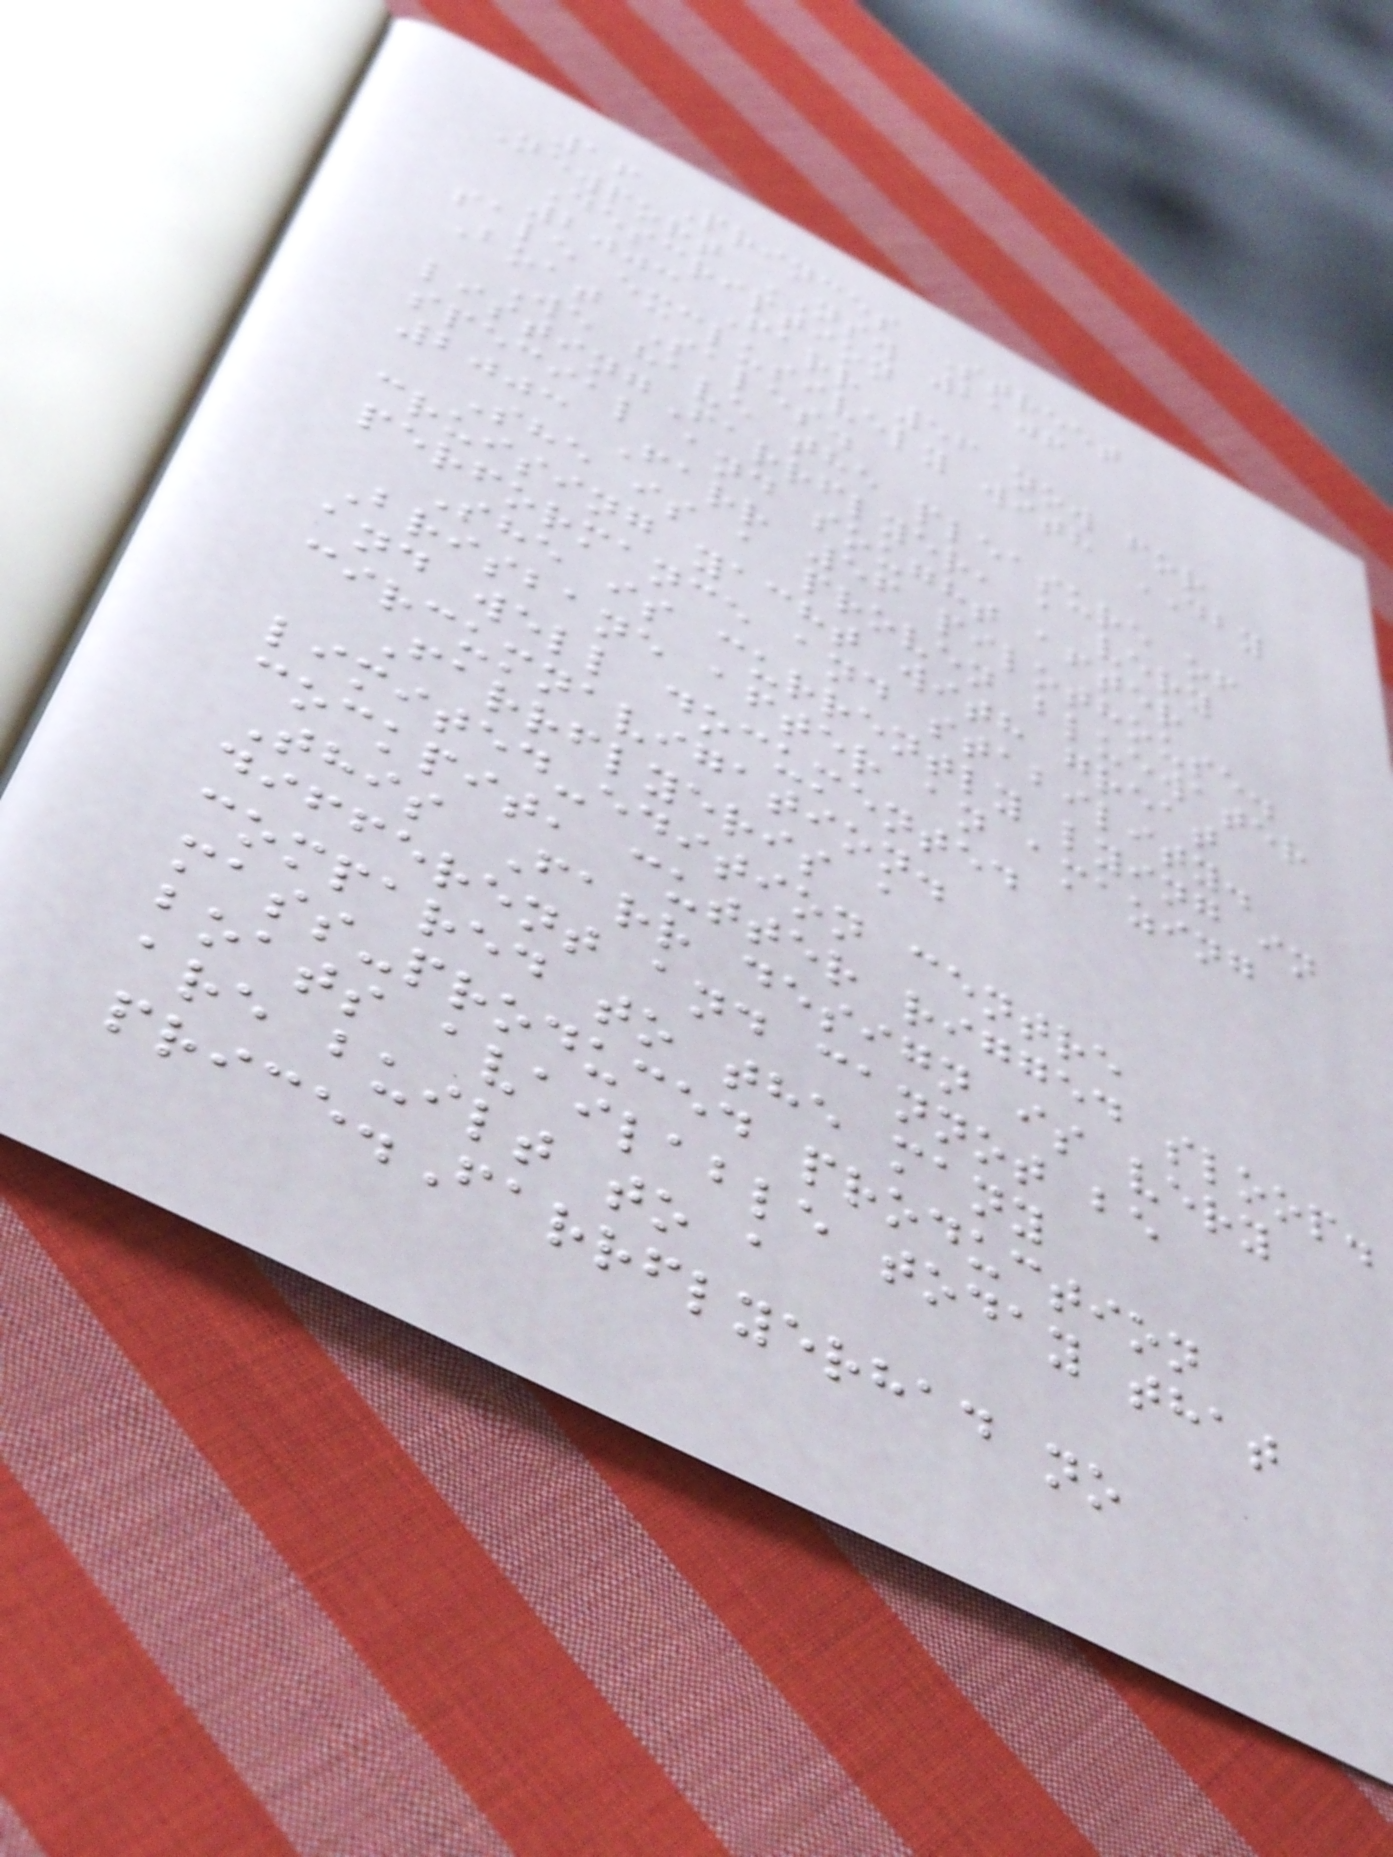16 Princes Street
Newport NSW 2106
Description
2003 Farr 56 now for
sale exclusively with DBY
Boat Sales.
We have the pleasure of
listingFarrflyer, a very
special and sought after
2003 Farr 56 pilothouse.
She is a proven bluewater
cruising yacht with great
performance and stability.
She is currently lying in
Brisbane after an amazing
and well documented
circumnavigation.
Farrflyeris a
limited-edition centre
cockpit, cutter rigged sloop.
This Farr design is very
different and cannot be
compared to the many
mass-produced production
boats available today that
are built to a
price.Farrflyerhad no
